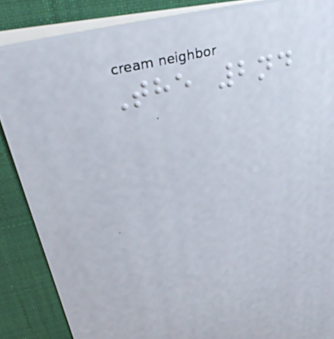The 2nd
